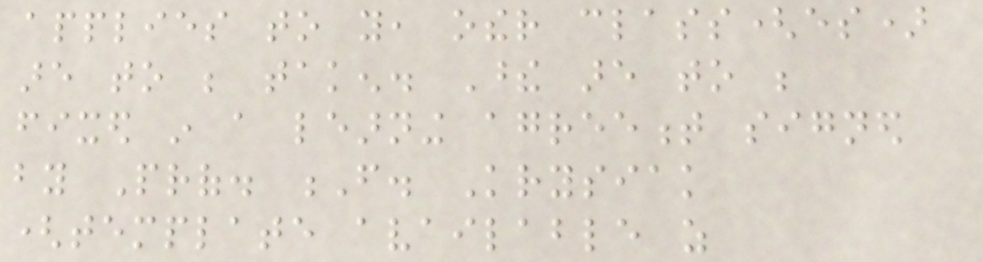applies to you, other class(es)
are to be taken. These are to be
fixed in a learning agreement signed
by Prof. F. Krysiak
(template available as
